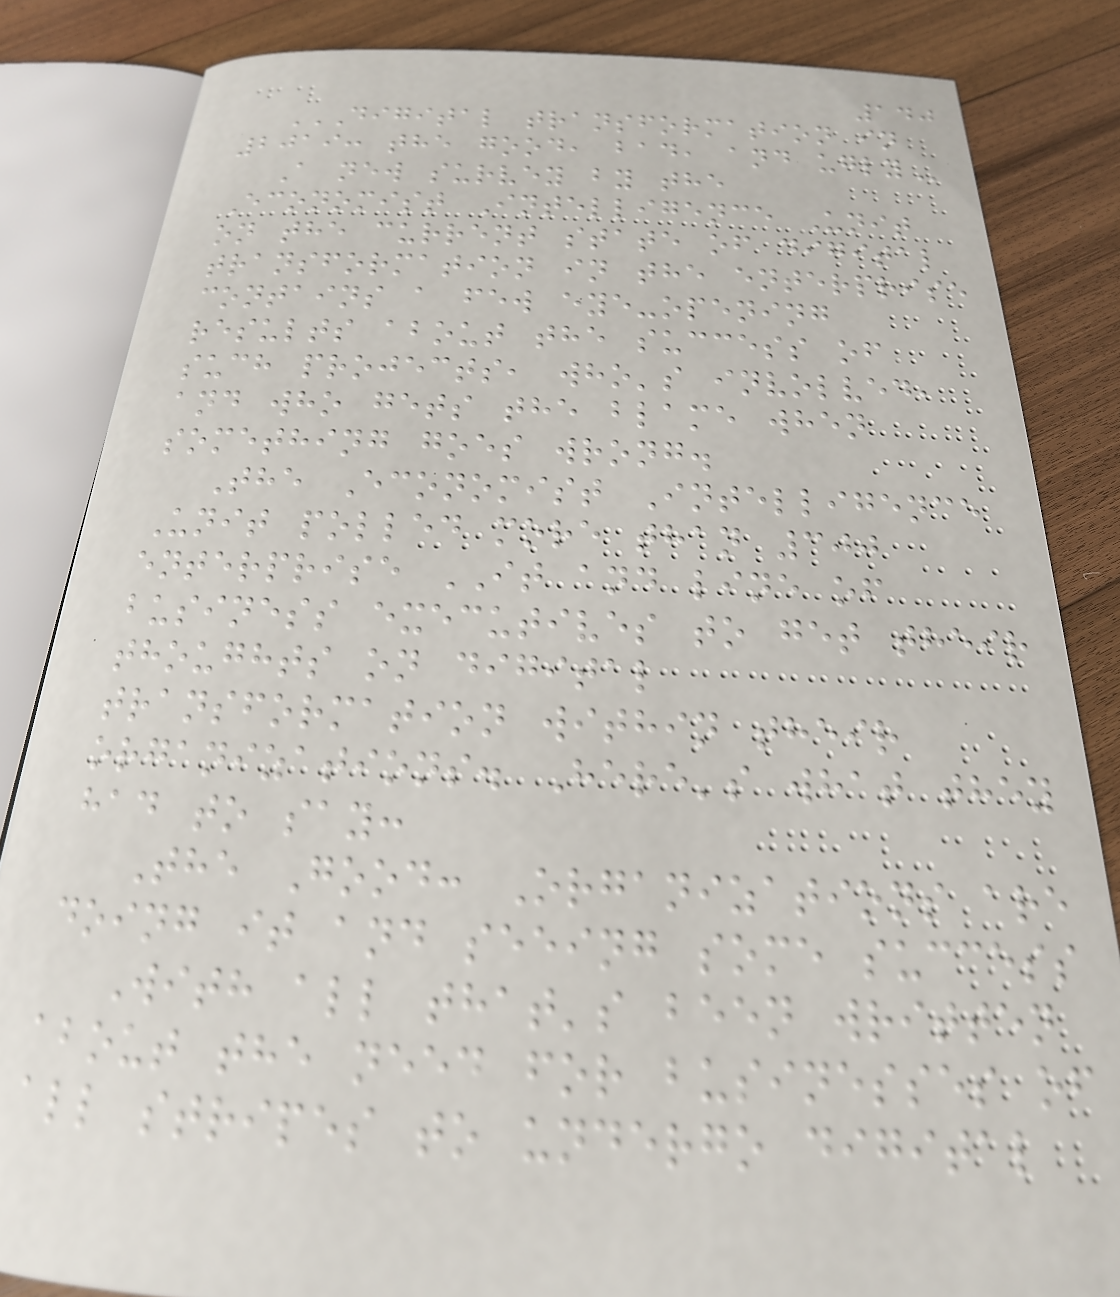140
DIGITAL TRANSFORMATION IN
2019: THE GOOD, BAD, AND UGLY
A new survey by the
Economist Intelligence Unit
on the current state of digital
transformation in the enterprise
contains a few eye-opening
results about the success of
such projects, who's involved,
and who gets the blame when
something goes wrong.
The Economist Intelligence
Unit polled more than 300
enterprise IT and line of
business executives to get their
thoughts on digital
transformation within their
organizations. Here's what they
had to say:
The Good: Organizations are
doing it and seeing some success
With all that's been written
about the need for businesses of
all stripes to undergo digital
